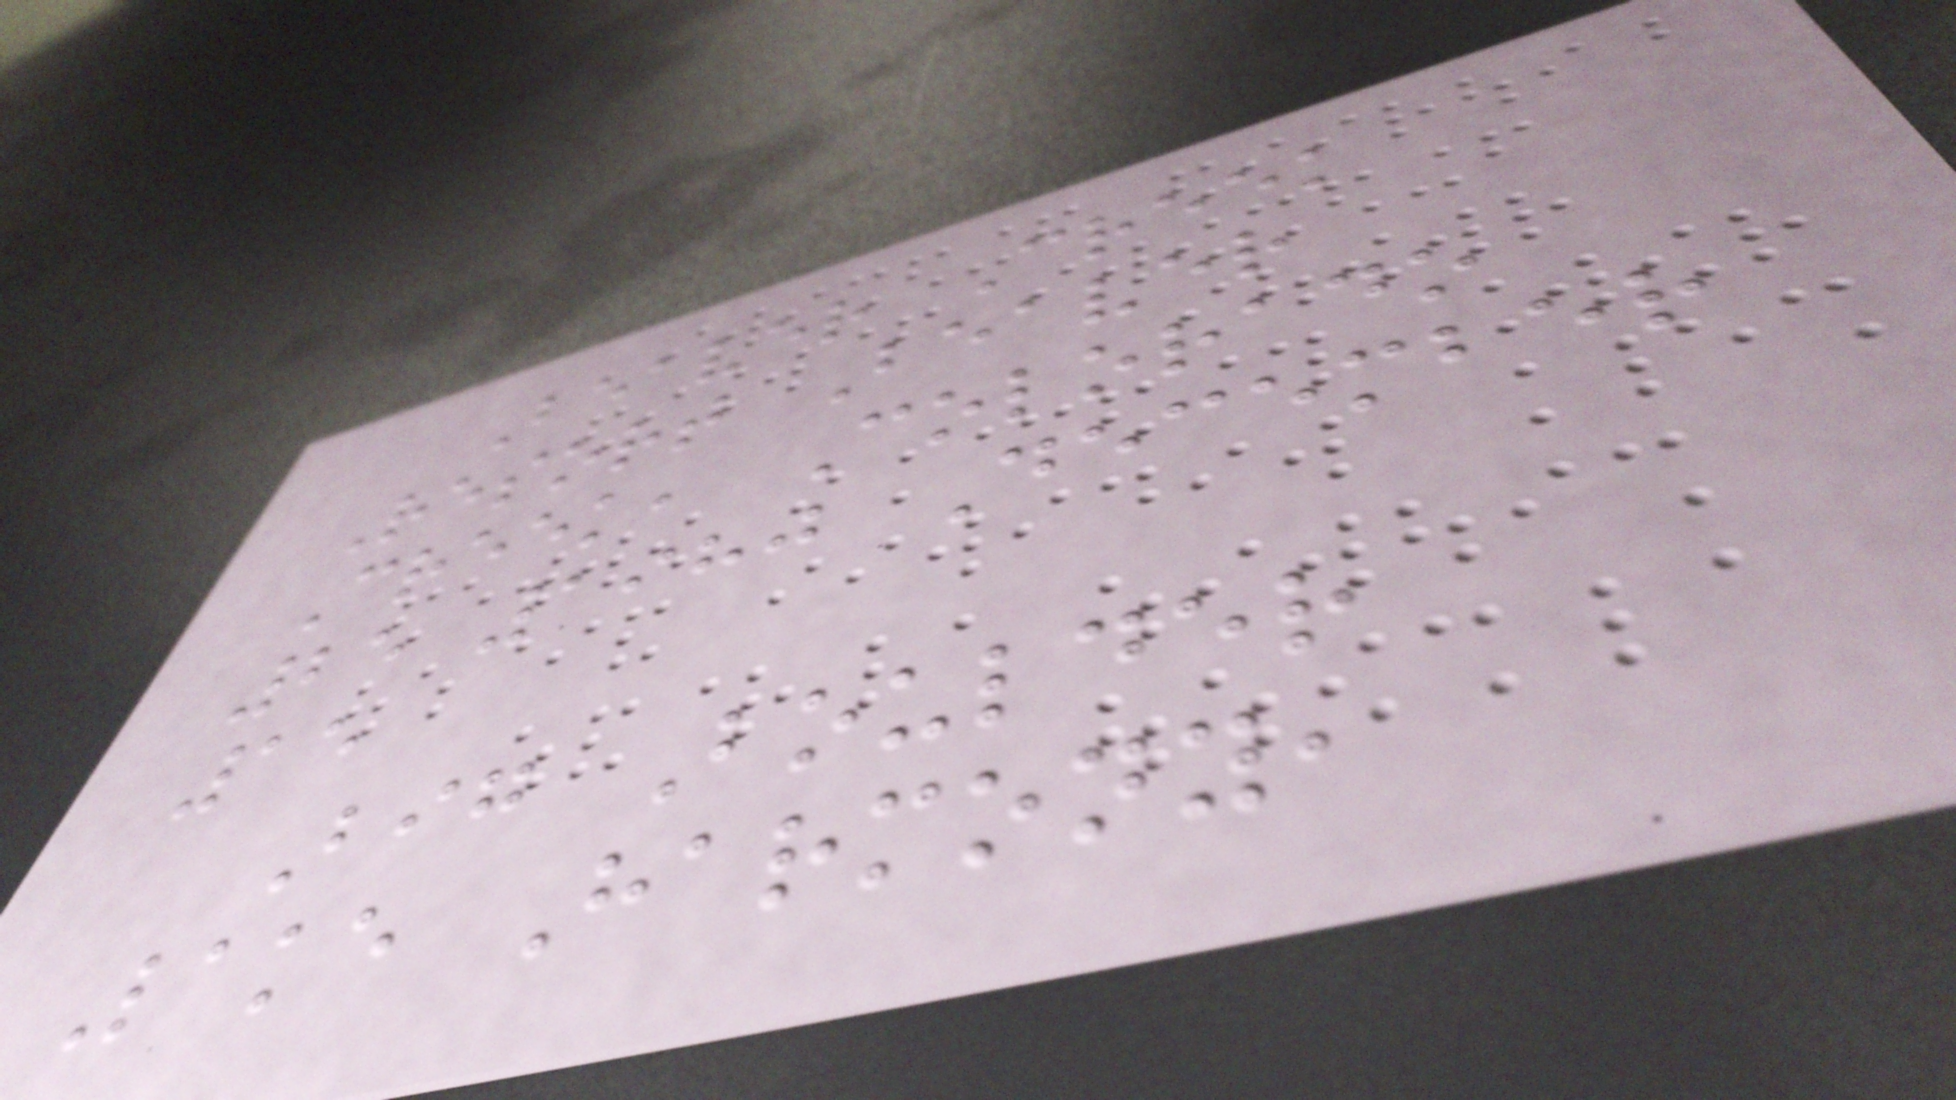Beaver Creek
Resort Beaver
Creek, Colorado
25 1980 December
15
Big Boulder
Lake Harmony,
